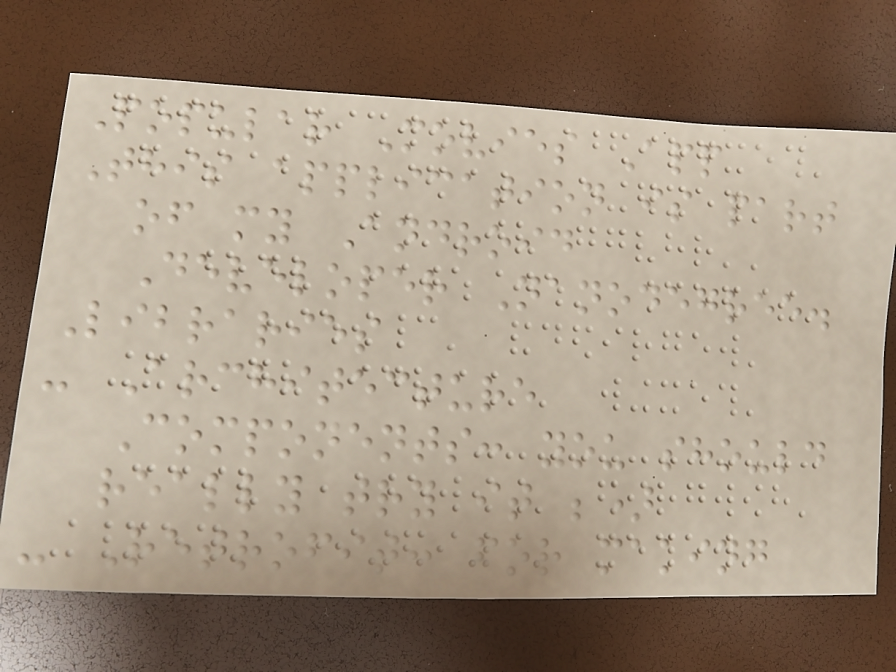Popular Movies App
This application is part
of my Android
Developer Nanodegree.
Libraries
- Architecture
Components: you should
really try it ;)
- Retrofit: for making
